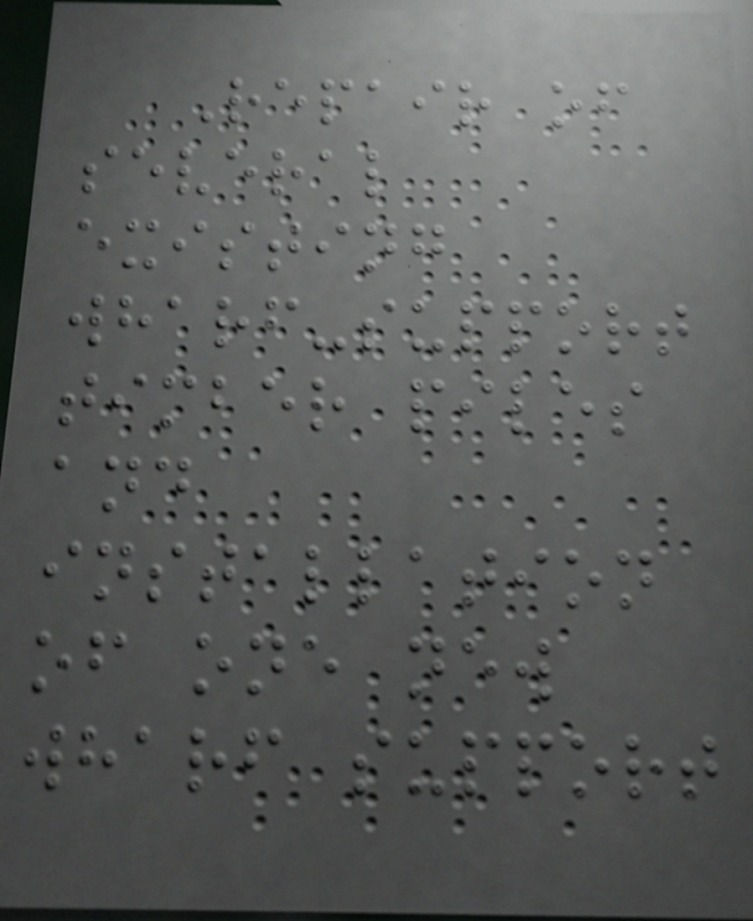Repair of
several
existing
wharf-support
timber piles
and
installation
of one new
wharf support
